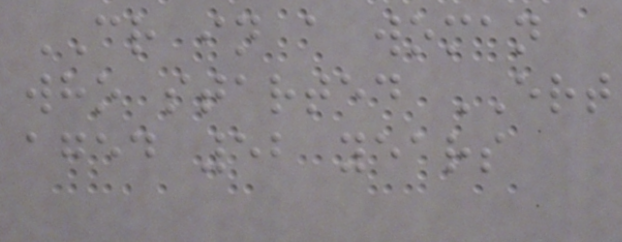CR in a woman
who started ERT
aged 52 years
